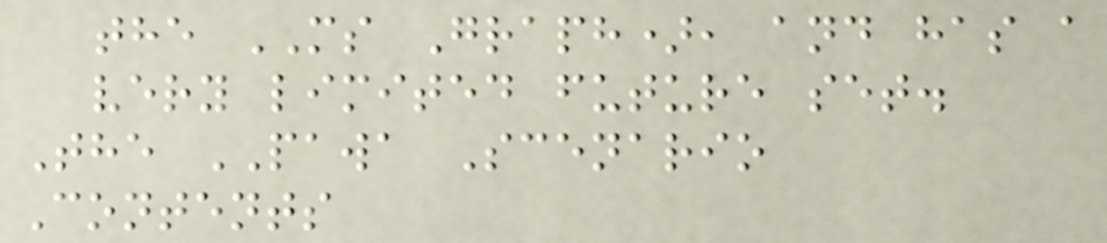the MS Graph), and has a
very limited future set.
The PAWA Scenario
Contents
